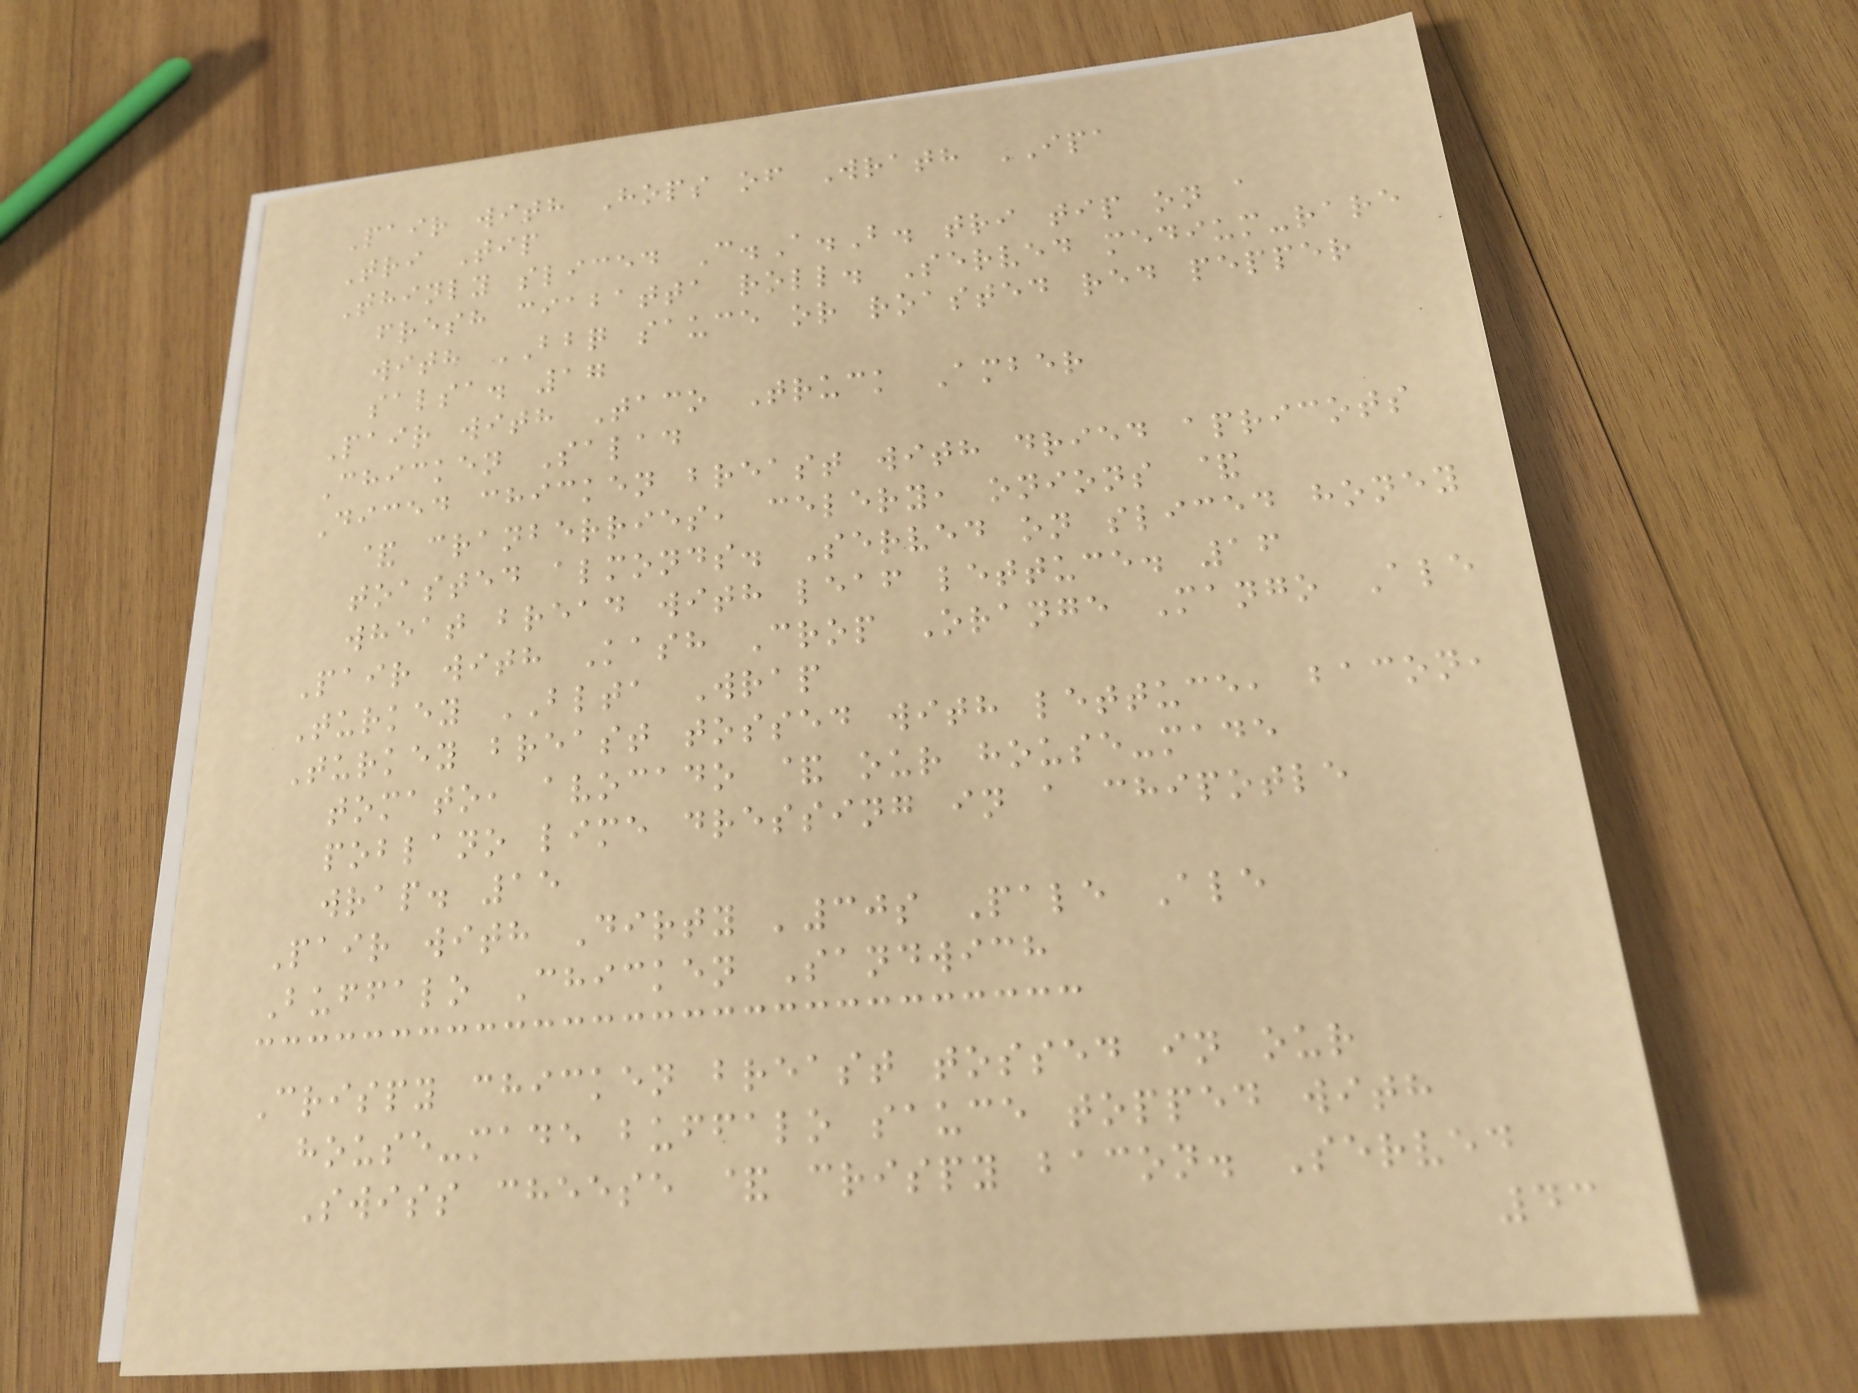Pair with Hops of Wrath IPA
Tri Tip
Thinly sliced C.A.B. tri tip on a
fresh ciabatta roll. Served medium-rare
with BBQ sauce or roasted red pepper
salsa. 17
Pair with Taco Truck Amber
Chicken Salad
Diced chicken breast with dried apricots
& cranberries, celery, onions &
toasted almonds. Served on sliced honey
wheat bread with leaf lettuce. 16
Pair with Kash Crop Orange Mango Ale
Turkey BLTA Wrap
Turkey breast tossed with lettuce, bacon,
tomato, avocado & our house-made
poblano lime dressing in a chipotle
wrap. 15
Pair with Dirty '30s Pale Ale
Buffalo Chicken Sandwich
Crispy chicken breast tossed in our
house-made buffalo sauce topped with
Swiss cheese & crispy bacon. Served
43
